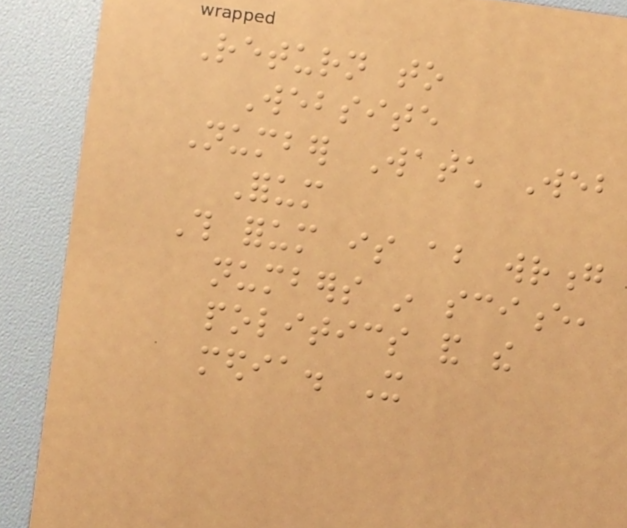Return to
Website
Number Watch Web
Forum
This forum is about wrong
numbers in science,
politics and the
media. It
